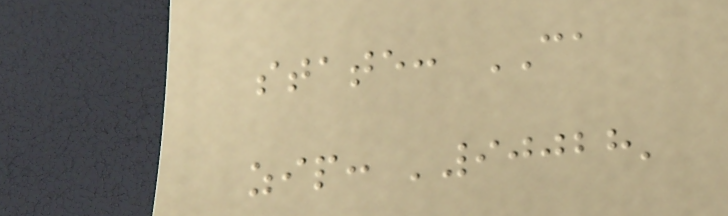state: CA
zip: '90028'
